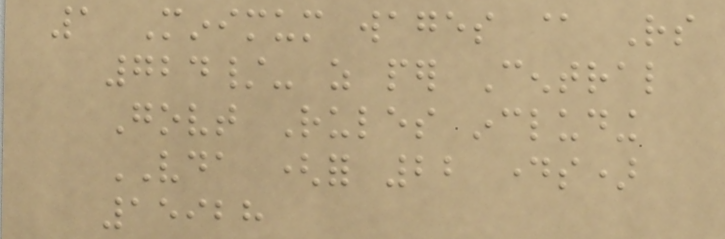1 Minimum wages @ Rs
724/- as per Central
Govt Rules including
VDA (for 22 days)
15928
